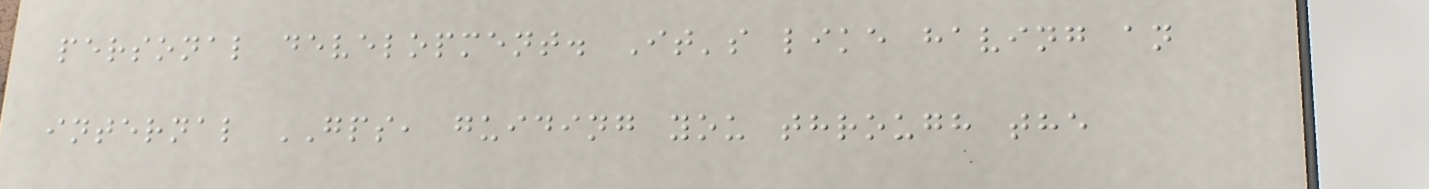personal development. It's like having an
internal GPS, guiding you through the
